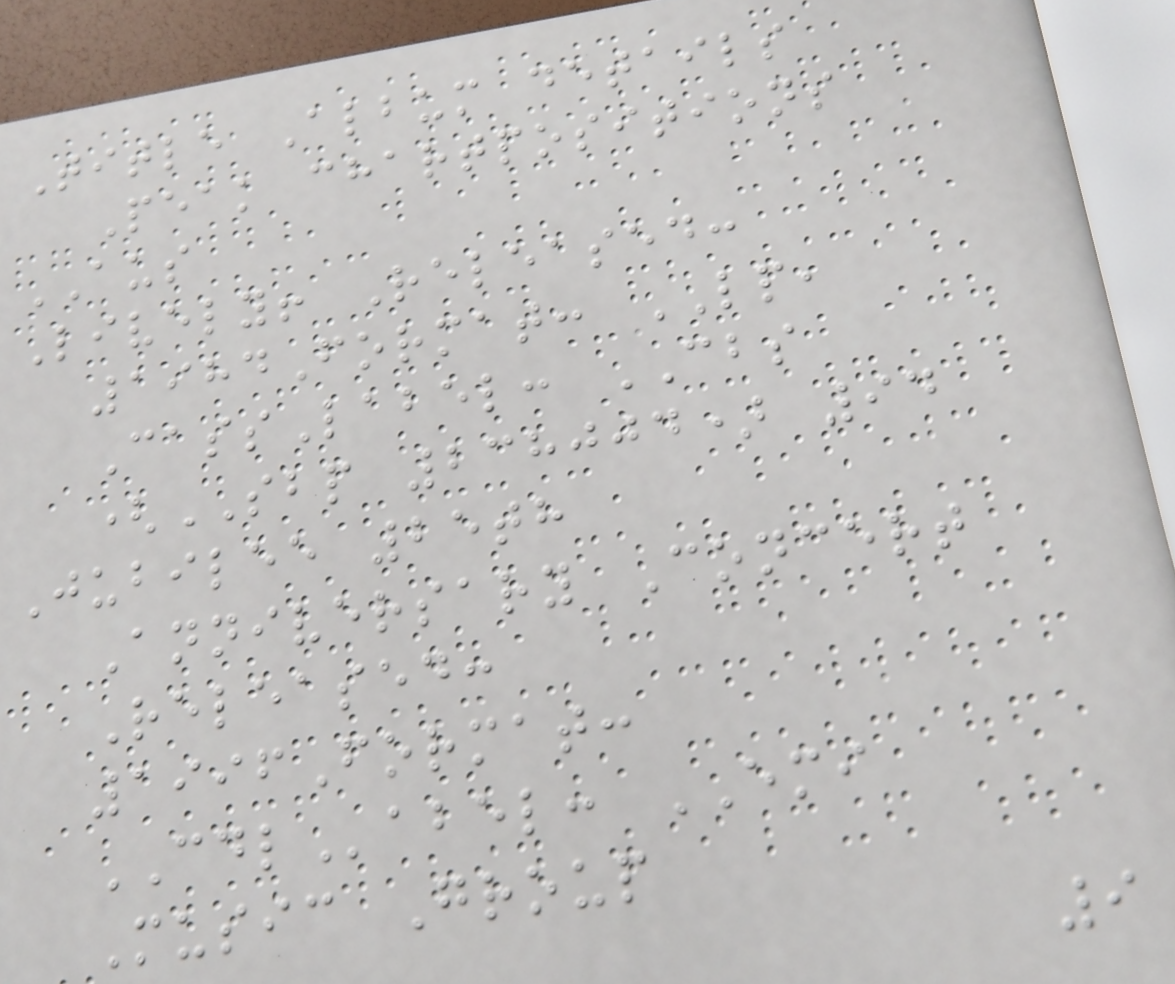Title Album details
Peak chartpositions
AUS
Lively! Released:
1984Format: LP,
CassLabel: CBS
(SBP 238004) 94
Jubilee 25th
Anniversary Concert
Released:
1996Format:
CDLabel: EMI
Music Group
9
